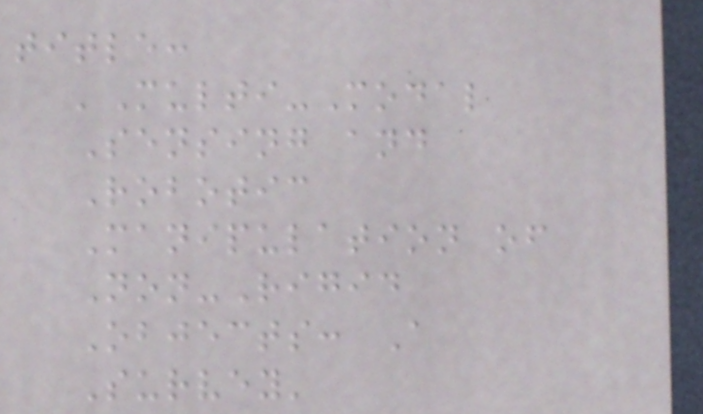title:
'Multi-Modal
Sensing and
Robotic
Manipulation of
Non-Rigid
Objects: A
Survey'
